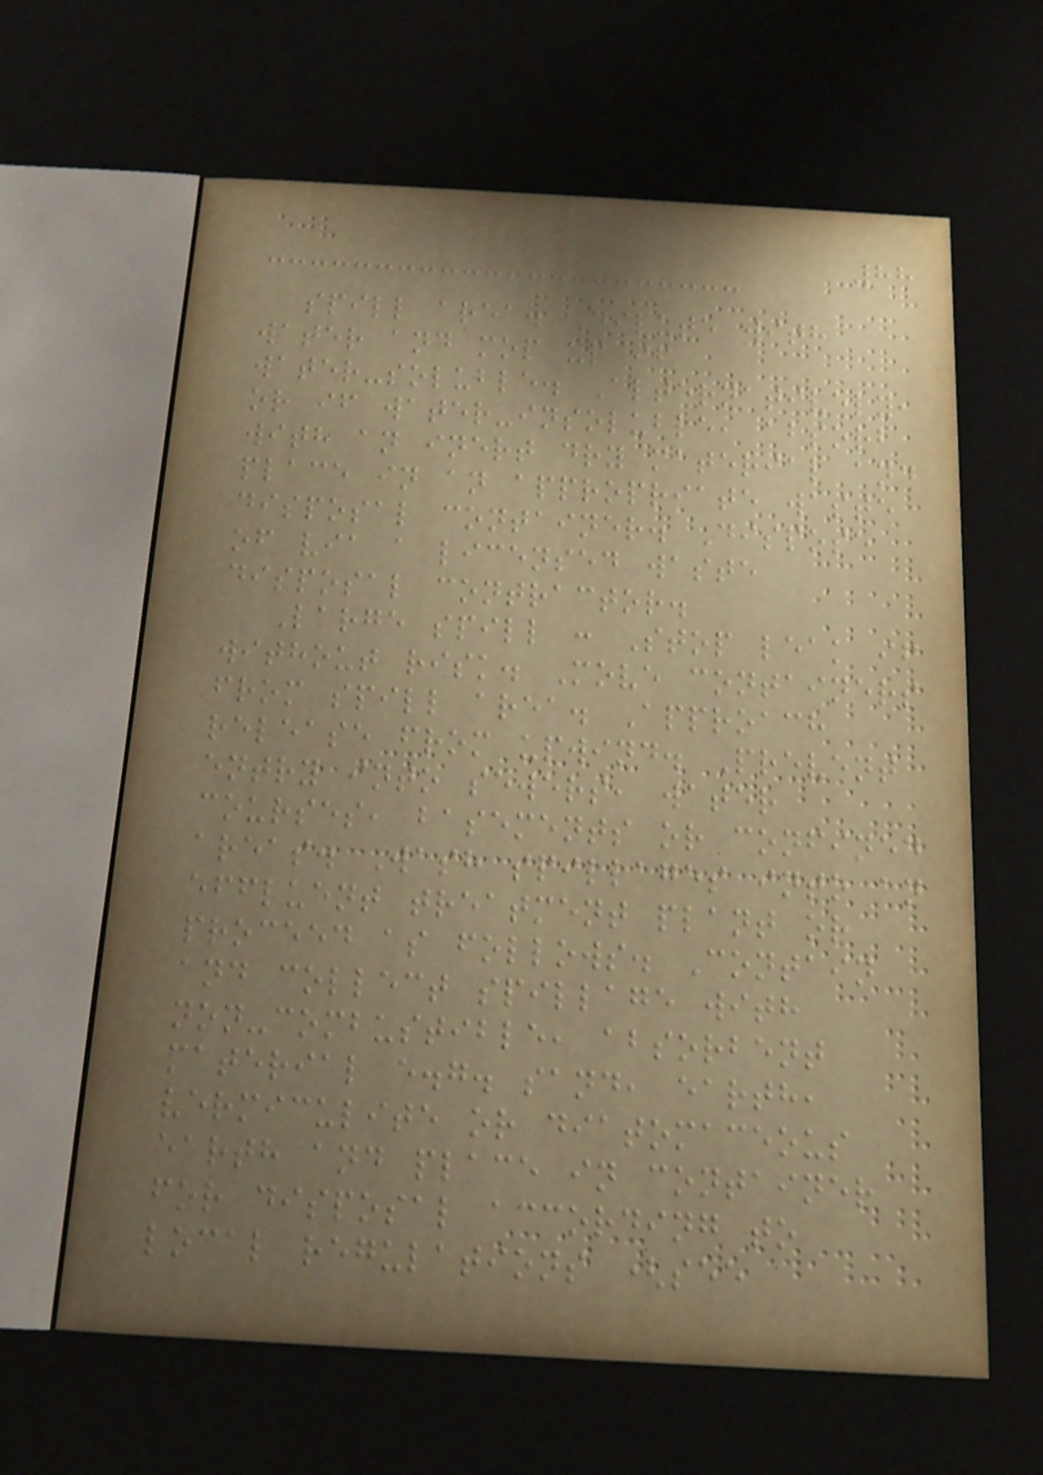88
spill area. Dilute with
water and mop up if
water-soluble. Alternatively,
or if water-insoluble, absorb
with an inert dry material and
place in an appropriate waste
disposal container. Dispose
of via a licensed waste
disposal contractor.
Large spill : Stop leak if
without risk. Move containers
from spill area. Approach
release from upwind. Prevent
entry into sewers, water
courses, basements or confined
areas. Wash spillages into an
effluent treatment plant or
proceed as follows. Contain
and collect spillage with
non-combustible, absorbent
material e.g. sand, earth,
vermiculite or diatomaceous
earth and place in container
for disposal according to
local regulations (see
